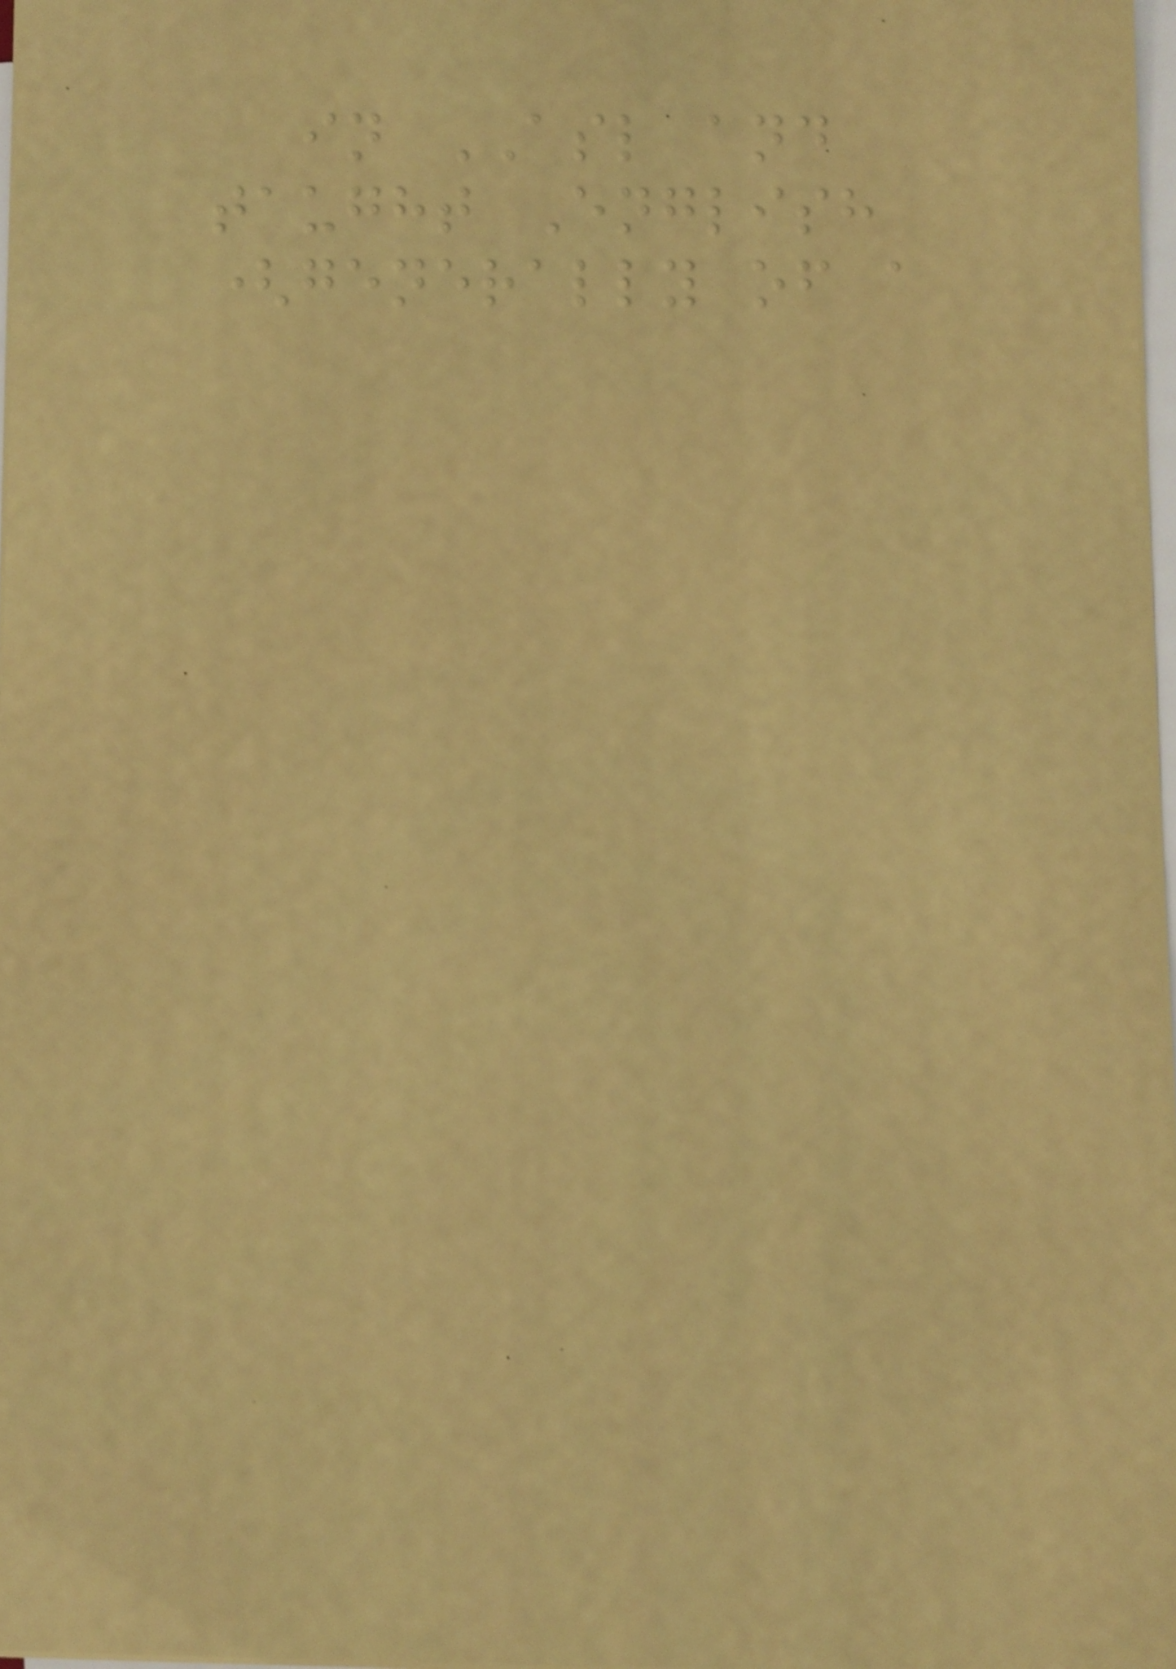in ASL and
taught English
(generally of a
